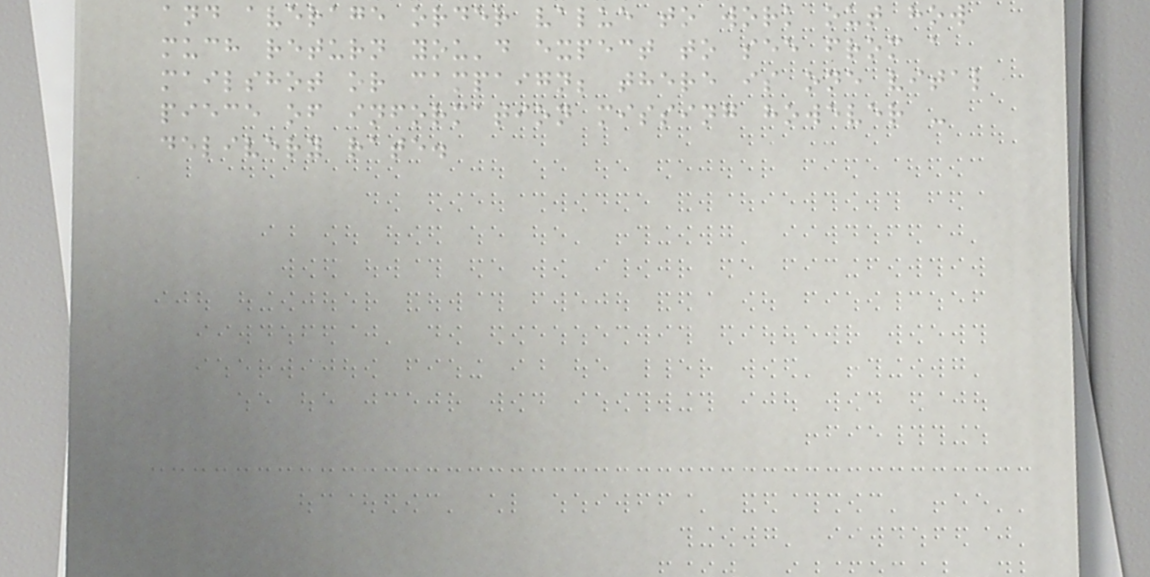and average order value to work out how
much return you'd expect to see from a
mailshot or campaign; there is one vital
piece of information missing however -
delivery rate.
